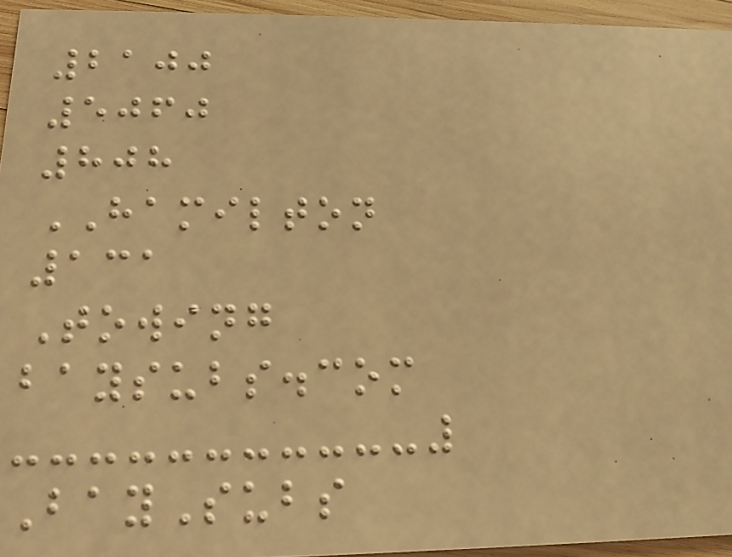2100
5060
808
HAMILTON
131
Towing
baysubs.com
BaySubs
